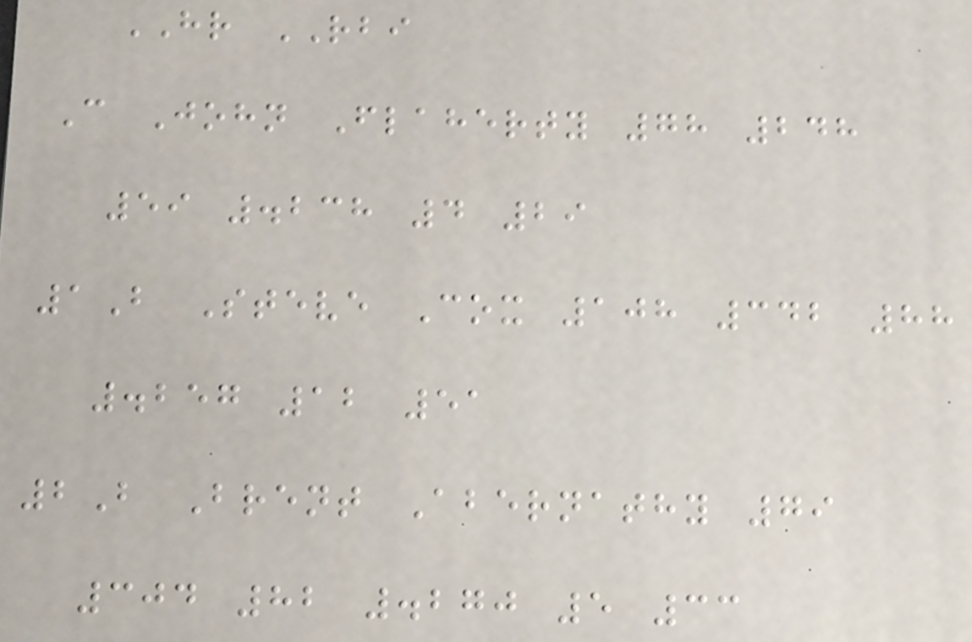HR RBI
C John Flaherty 78 248
59 .238 4 29
1B Steve Cox 108 342 88
.257 12 51
2B Brent Abernathy 79
304 82 .270 5 33
